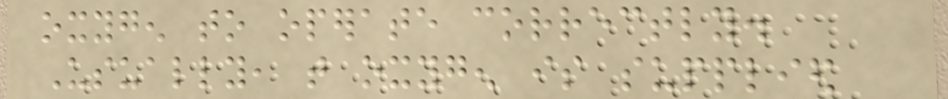oxygen to operate correctly.
Usually, that oxygen is supplied
